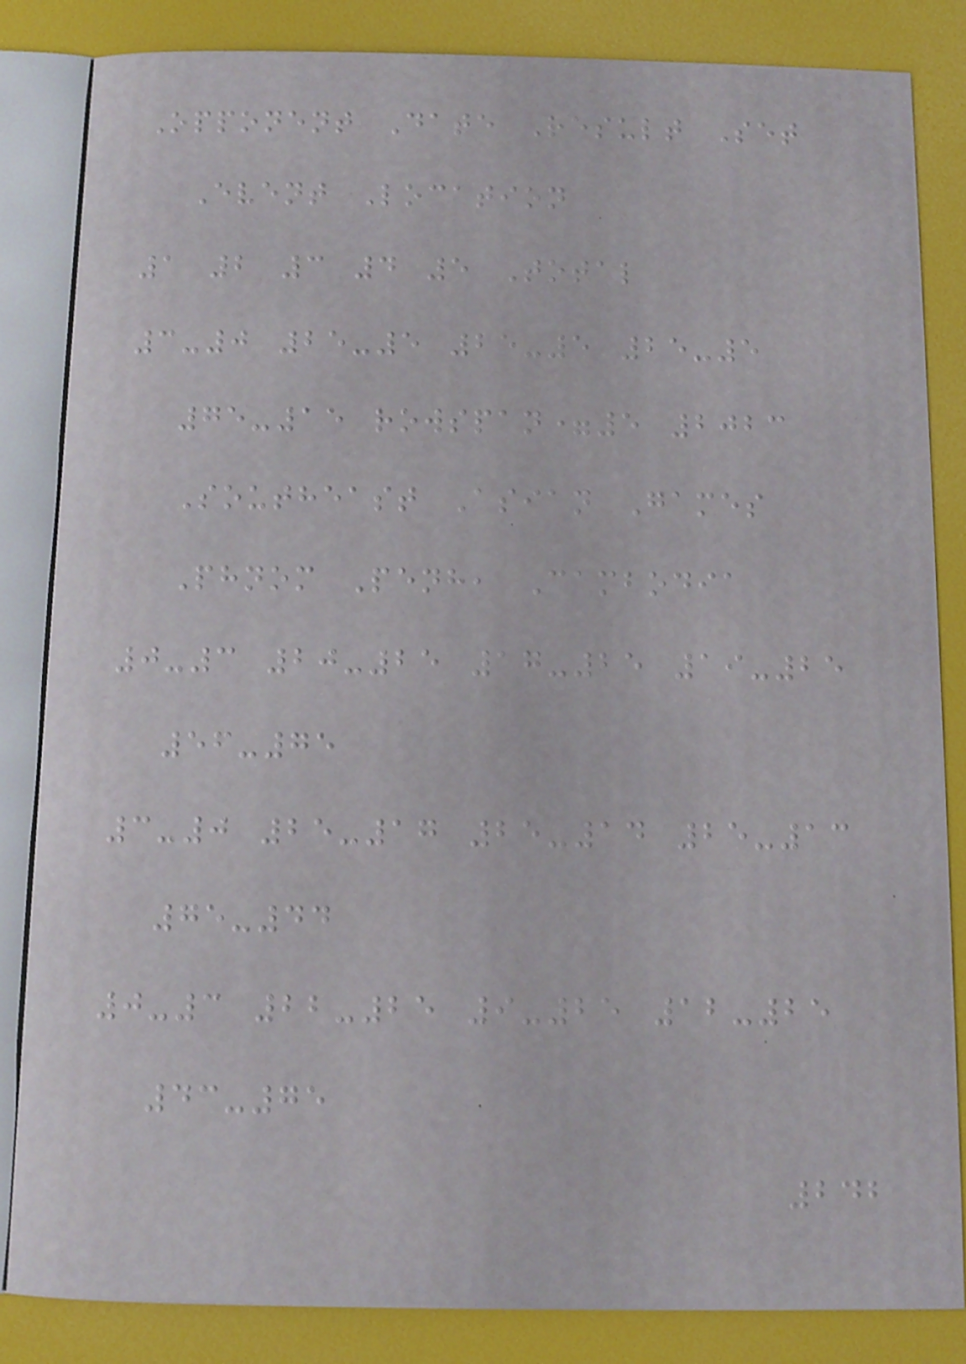Opponent Date Result Set
Event Location
1 2 3 4 5 Total
3-0 25-5 25-5 25-5
75-15 rowspan=5 2023
Southeast Asian Games
Phnom Penh, Cambodia
0-3 20-25 17-25 19-25
56-75
3-0 25-17 25-14 25-13
75-44
0-3 22-25 9-25 12-25
43-75
242
